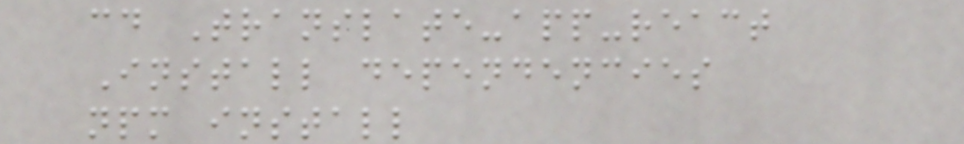cd Translate-app-react
Install dependencies
npm install
